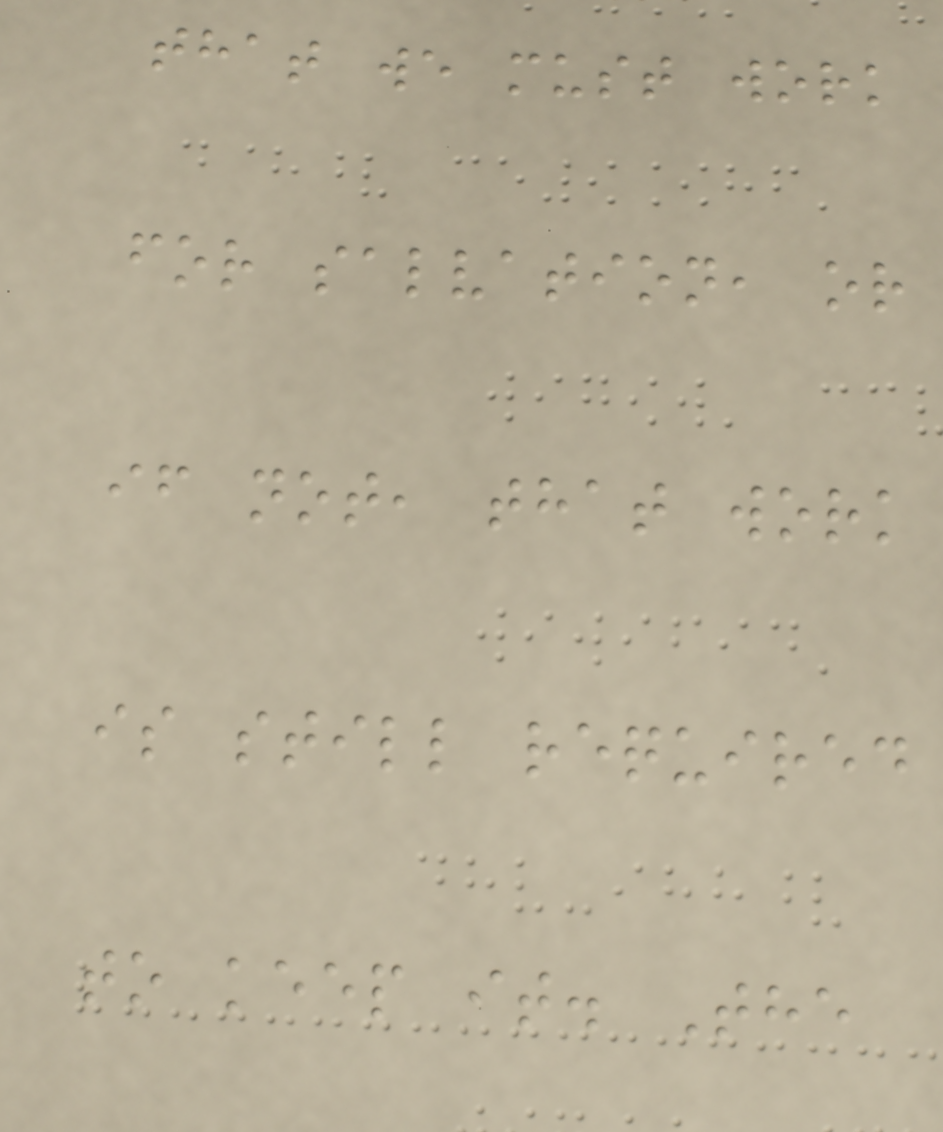that we must work
for salvation, or
if not, that work
is still required
to keep it. The
